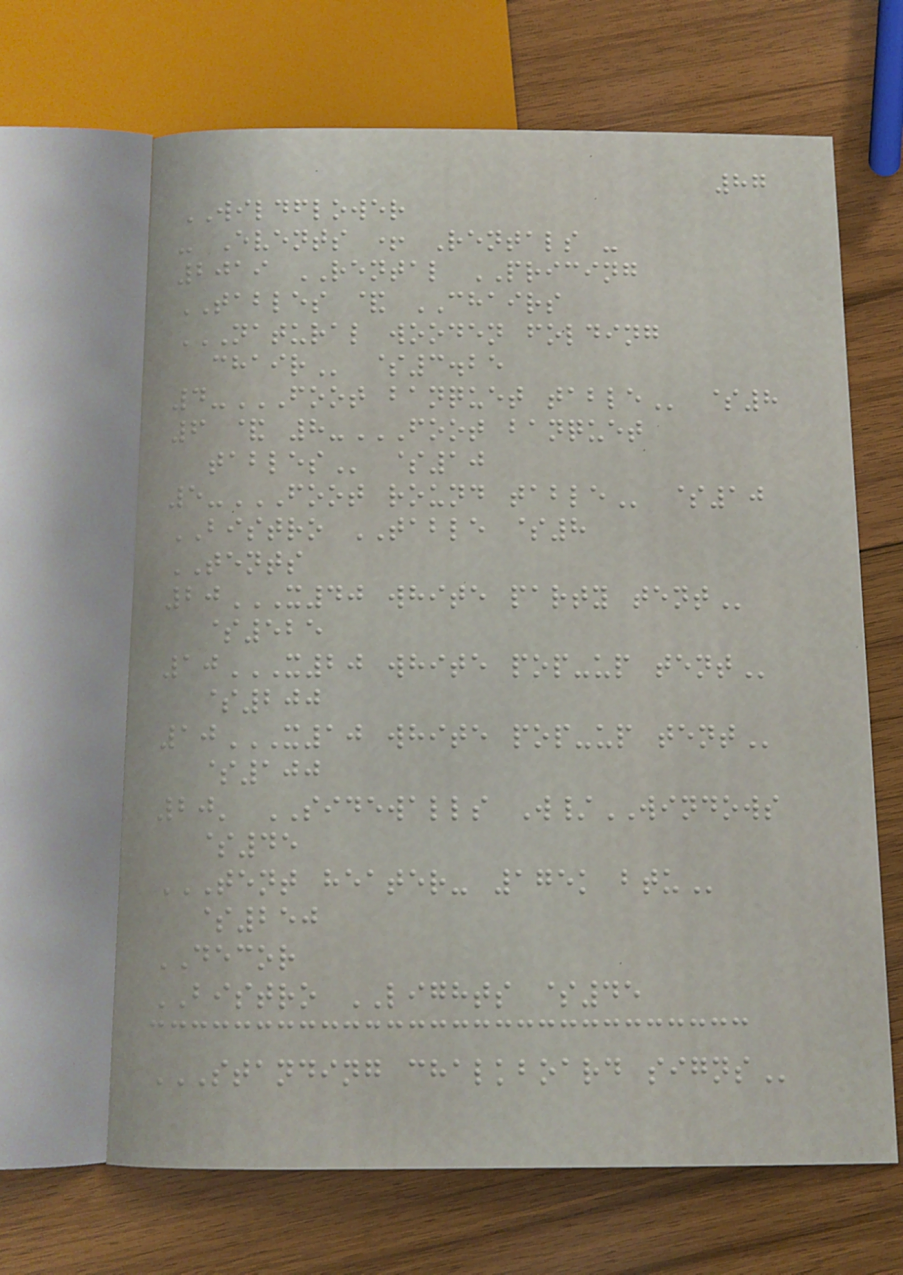87
WILDFLOWER
- Events + Rentals -
2019 RENTAL PRICING
TABLES & CHAIRS
NATURAL WOODEN FOLDING
CHAIR $3.25
4-FOOT BANQUET TABLE $8
6 & 8-FOOT BANQUET
TABLES $10
5-FOOT ROUND TABLE $10
BISTRO TABLE $8
TENTS
20X40 WHITE PARTY TENT
$525
10X20 WHITE POP-UP TENT
$200
10X10 WHITE POP-UP TENT
$100
20' SIDEWALLS W/WINDOWS
$45
TENT HEATER- 175K BTU
$250
DECOR
BISTRO LIGHTS $45
STANDING CHALKBOARD SIGNS
